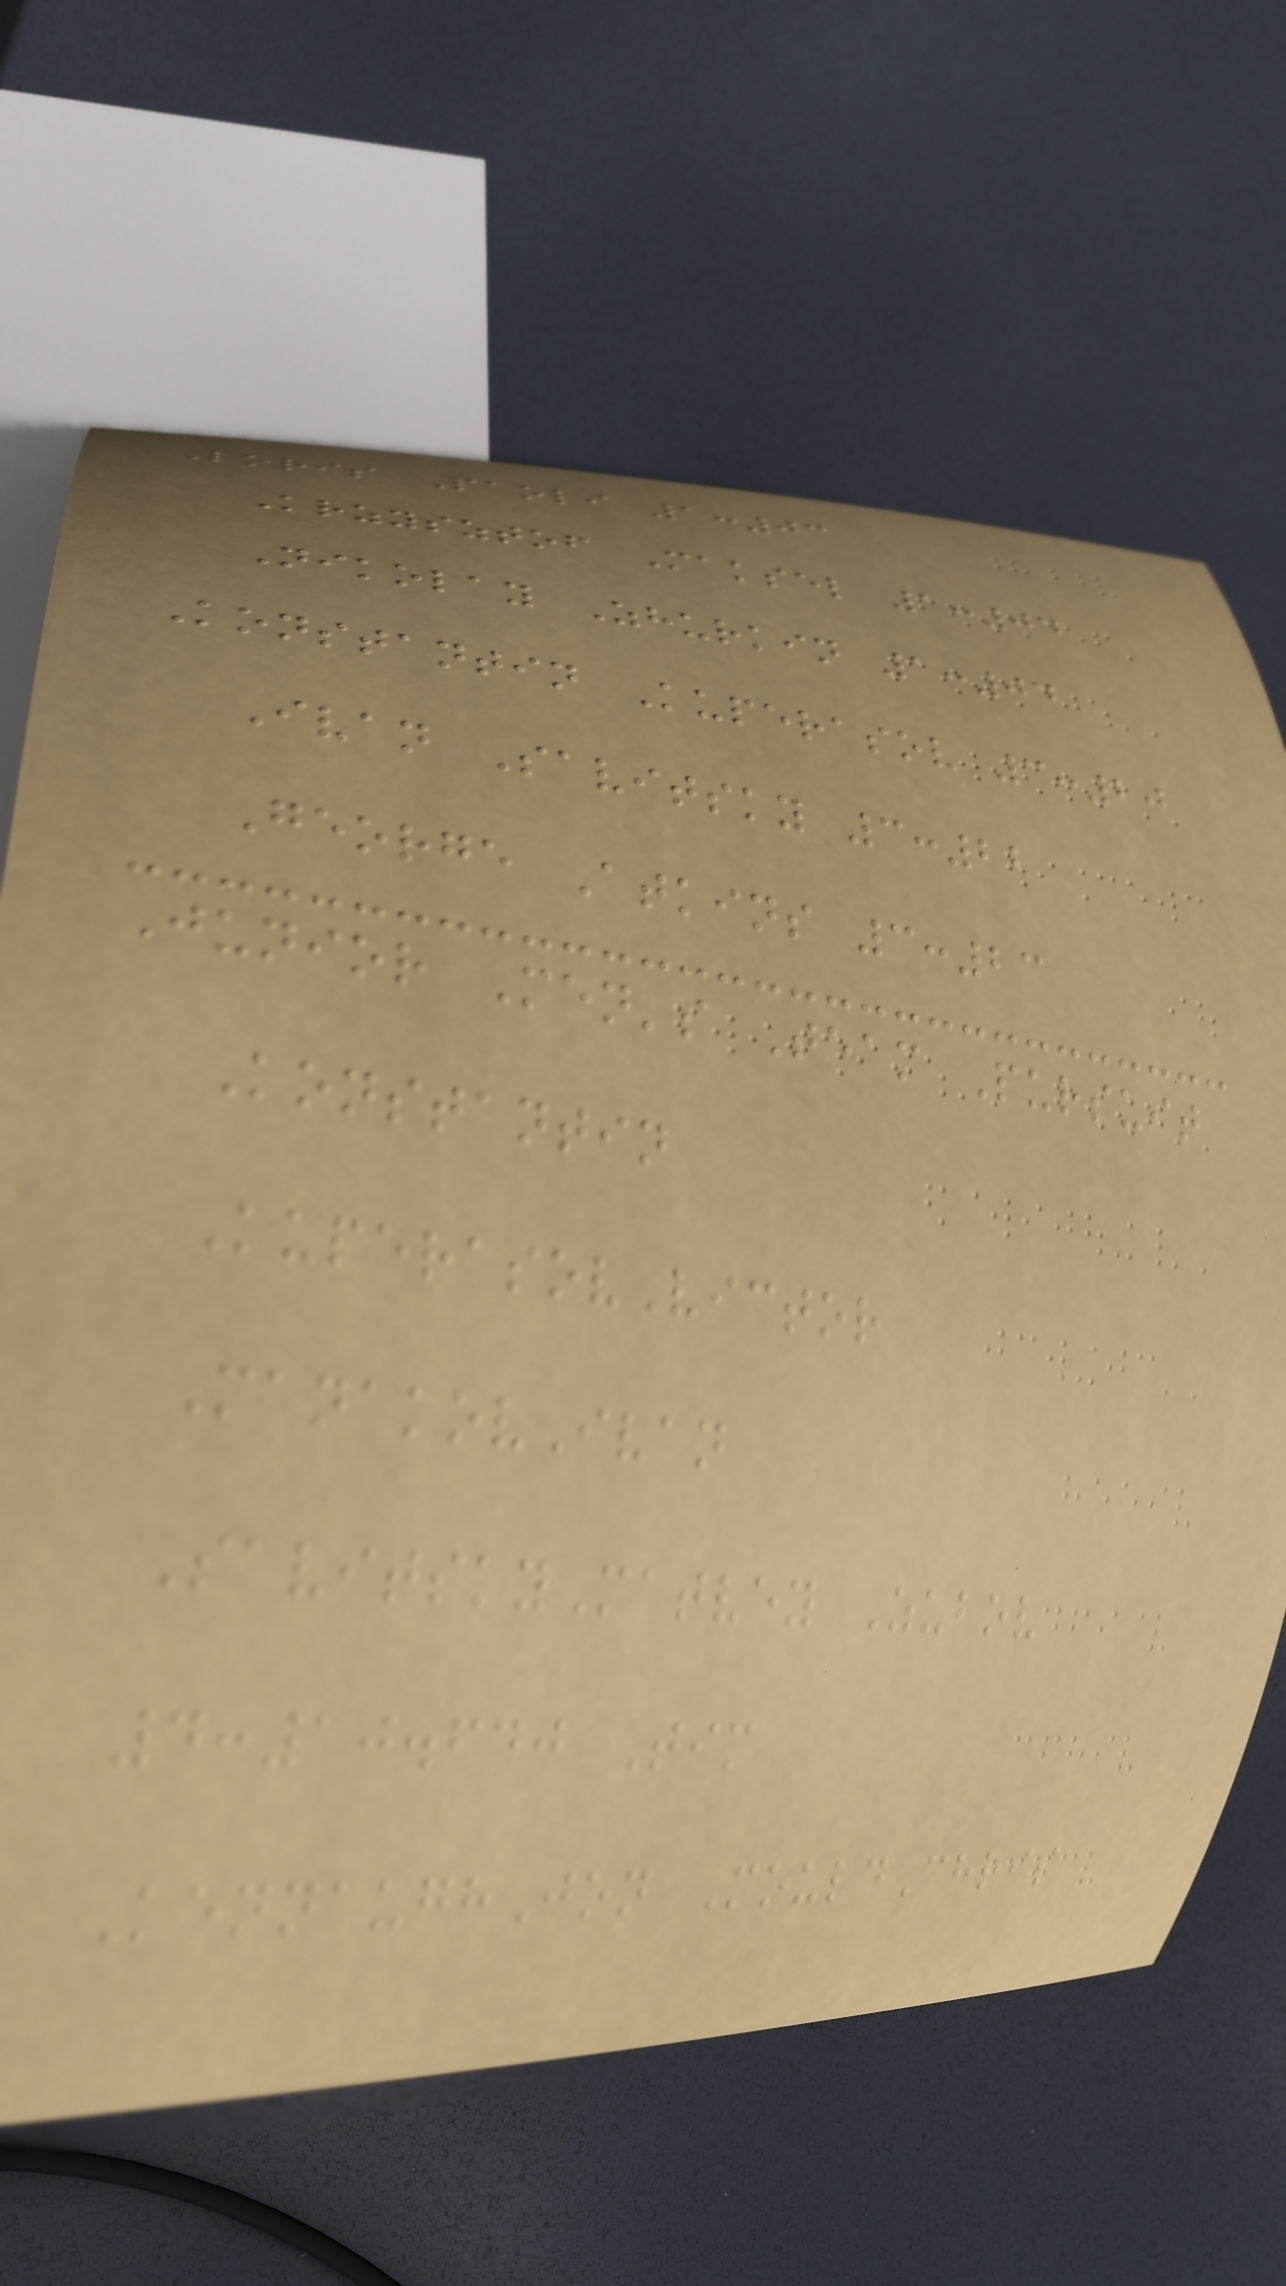Loris Paoli 1:03
Krzysztof Maksel 1:04
Nikolay Zhurkin 1:04
Konstantin Kuperasov 3:20
Ivan Savitsky 3:22
George Atkins 3:23
Junior Men's Team Pursuit
Konstantin
KuperasovVictor
ManakovIvan
SavitskyMatvey Zubov
4:10.640 Tim
KennaughJon MouldChris
